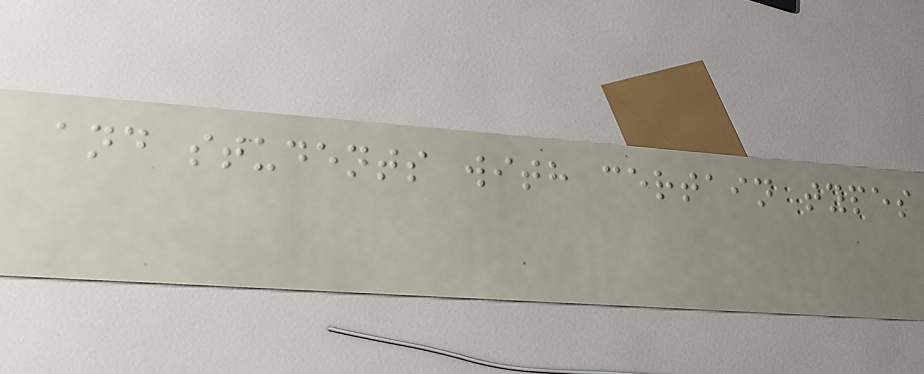and students with certain types
